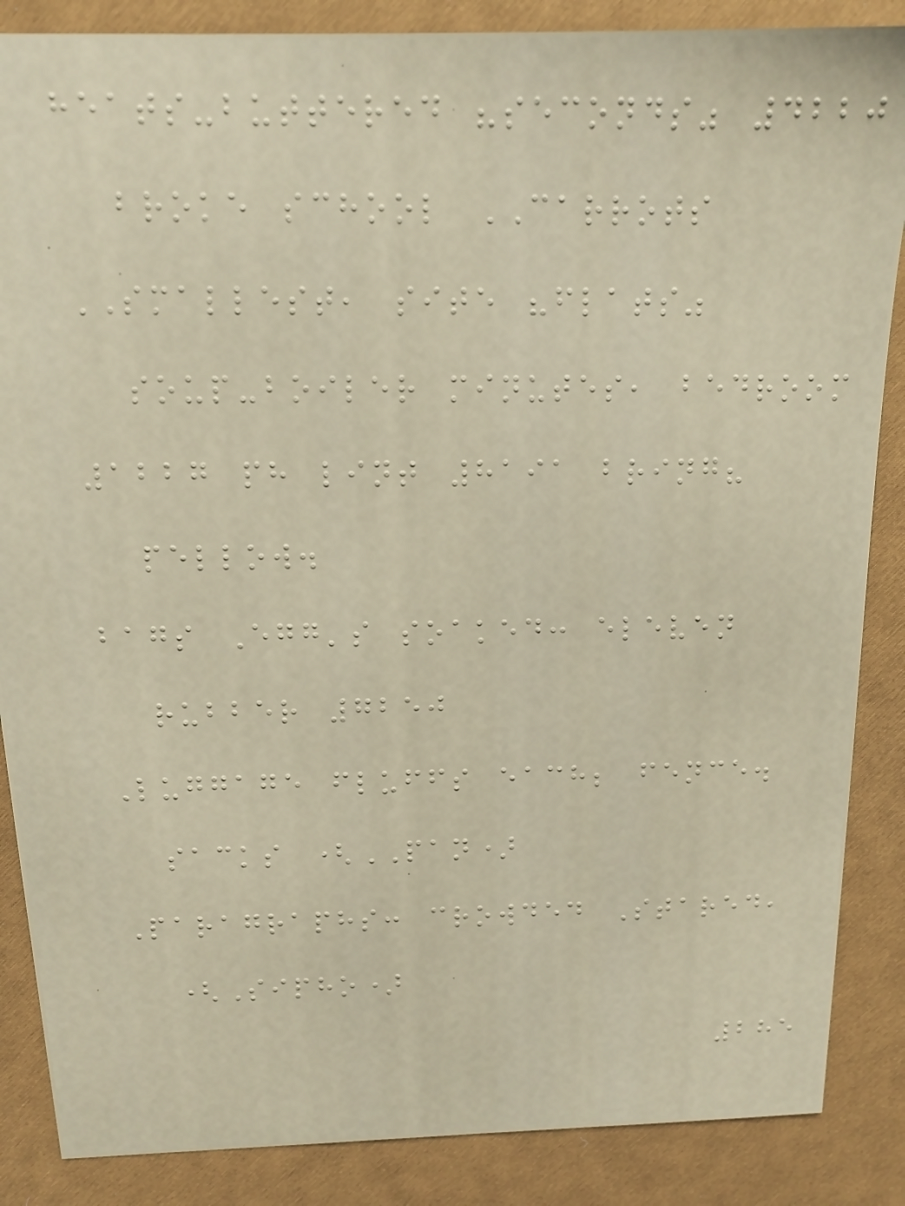heats-buttered "seconds" 4220
broke school CARROTS
SMALLEST, site "flats"
soup-boiler minutes, bedroom
1227 ph lint 8191 bring?
pellow.
bags Egg's soaked: eleven
rubber 7250
Luggage fluffs each; fence.
sacks (PAN)
Paragraphs: crowded Stared,
(Sipho)
285
